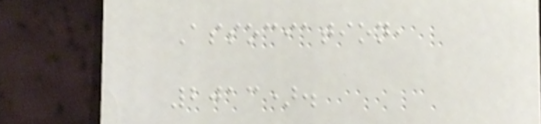Association,
2013).
